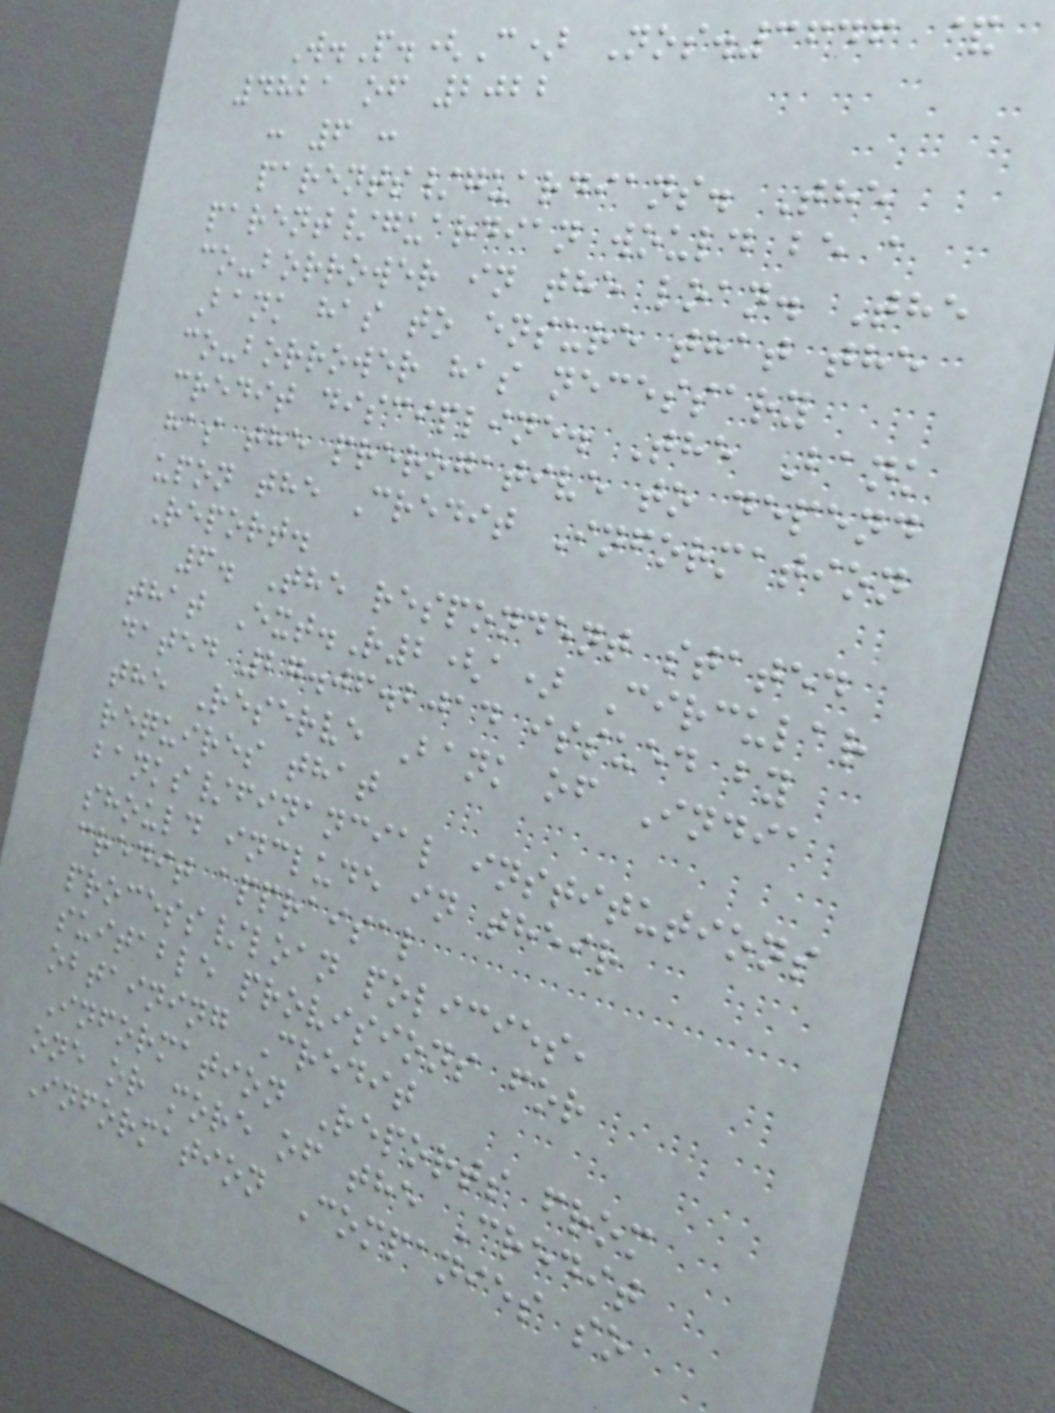W.P.(C) Nos.3646 &
4821 of 2022
: 6 :
parents/guardians. The
parent/guardian would be a
co-borrower in the loan. The
Bank has to ensure that the
co-borrower has necessary
credit discipline. The Bank
has the prerogative to depend
upon the Credit Information
Report.
6. The respondent stated
that Ext.R2(a) Circular
dated 27.06.2014 issued by
the Reserve Bank of India
requires that
banks/financial institutions
should include in their
credit appraisal
process/loan policies,
suitable provisions for
obtaining Credit
Information Reports from
one or more of the Credit
Information Companies so
